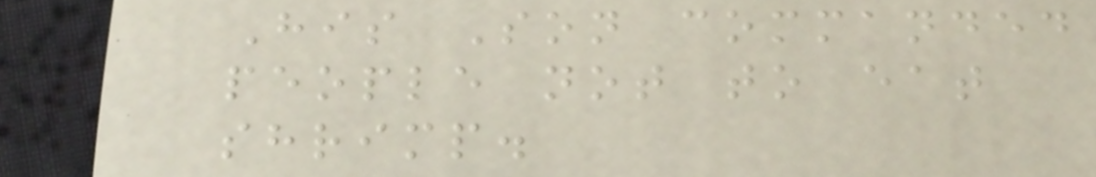His Son commanded
people not to eat
shrimp.
